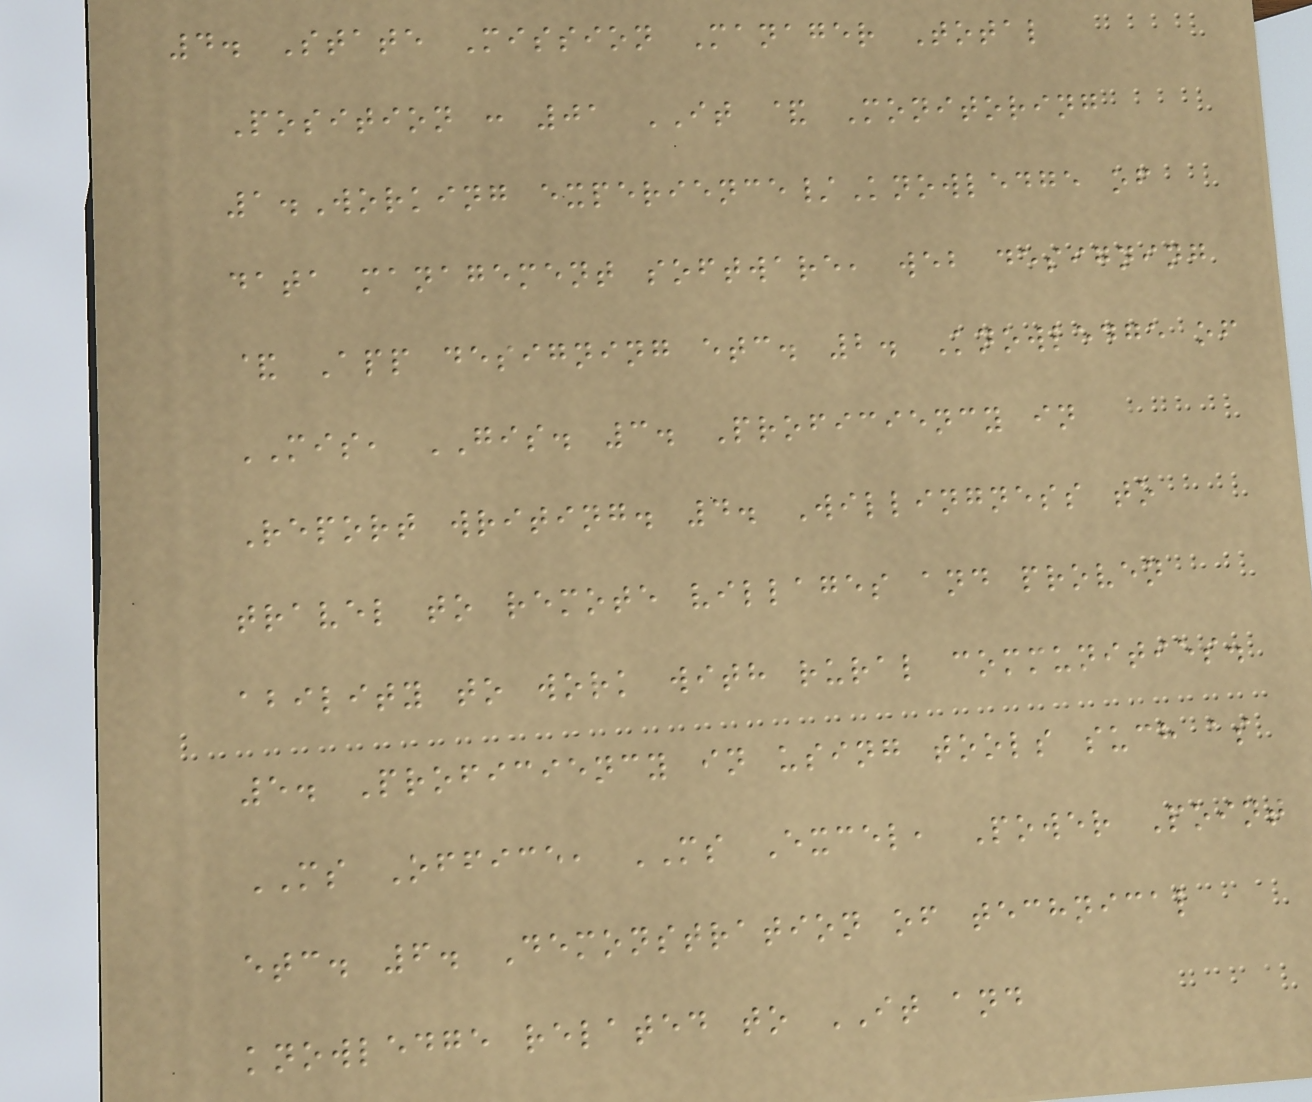4. State Mission Manager Total
Position : 01 IT & Monitoring
1.Working experience/Knowledge of
data management software, web designing
& App designing etc. 2. Knowledge of
MIS, GIS. 3. Proficiency in
Report writing. 4. Willingness to
travel to remote villages and proven
ability to work with rural communities.
5. Proficiency in using tools such as
MS Office, MS Excel, Power Point
etc. 6. Demonstration of technical
knowledge related to IT and
